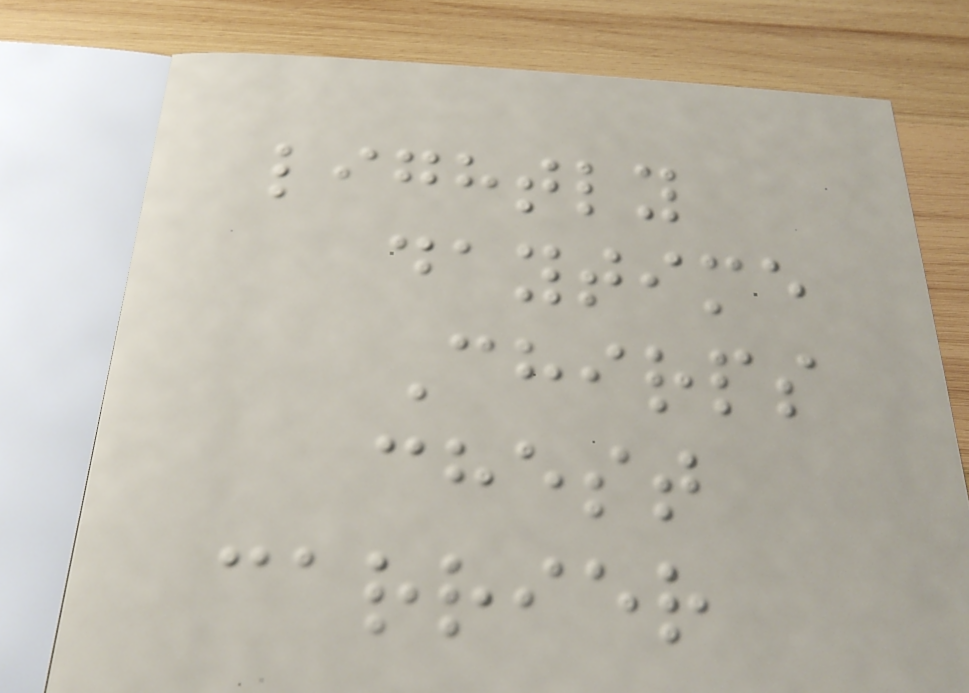lightly
daytime
Chirps
chest
carrier
